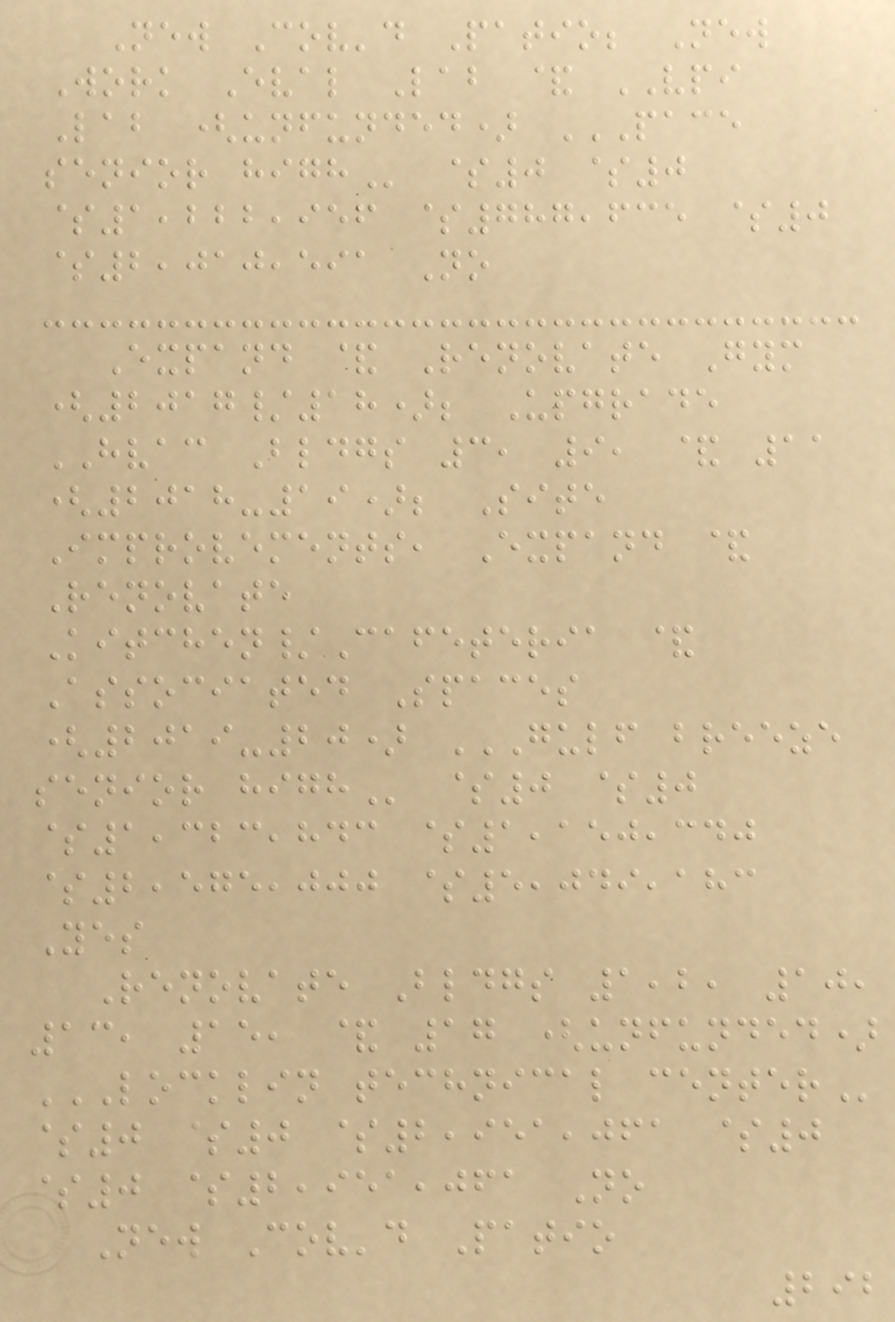New Cov'd Patio; New
Work Eval Lab & VPI
Lab (unfunded) PACE
SENIOR HIGH $0 $0
$1,222,956 $787,635 $0
$2,010,591 No
Expand & Renovate Gym
(2017/18); Upgrade
HVAC Bldgs 3, 9, & 11
(2018-19); Site
Improvements, Expand &
Renovate
Kitchen/Cafeteria &
Associated Spaces
(2019-20) GULF BREEZE
SENIOR HIGH $0 $0
$1,323,843 $1,150,340
$2,575,000 $5,049,183
Yes
Renovate Bldgs 1,2, 10,
13, 15, & 17 (unfunded)
LOCKLIN TECHNICAL CENTER
$0 $0 $2,951,061 $0
$0 $2,951,061 No
New Cov'd Patio
292
